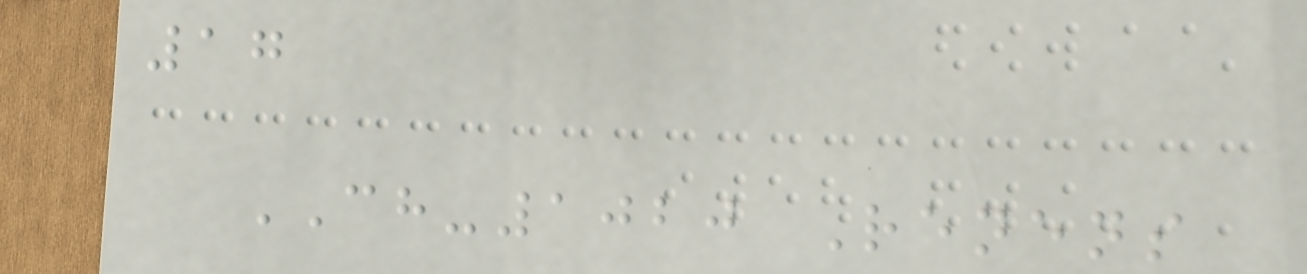17
CH-1020 Renens
